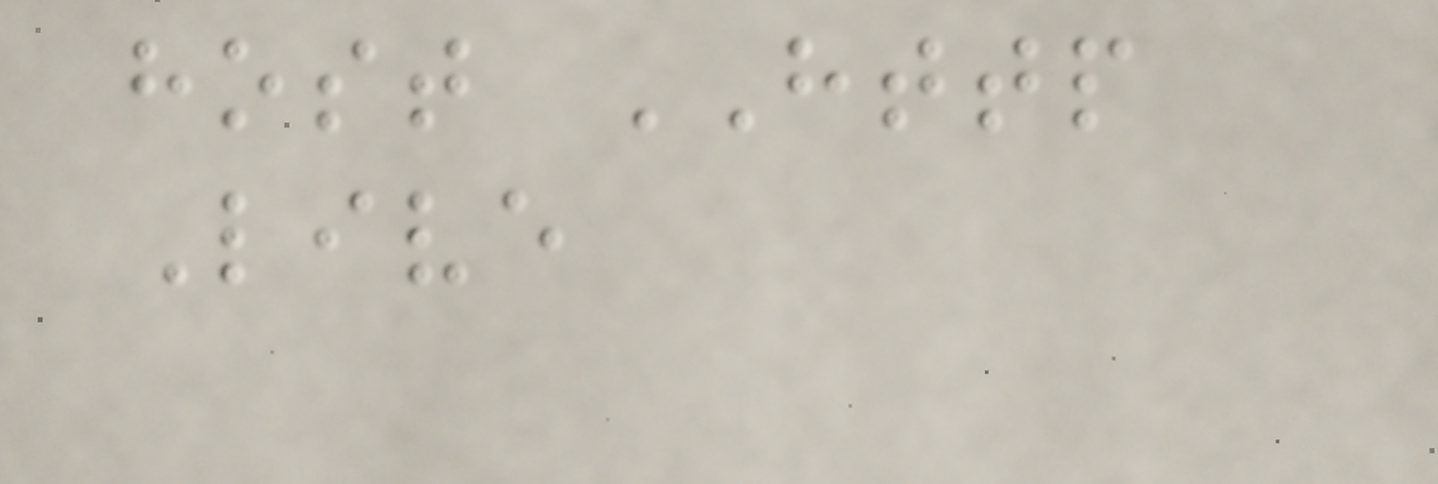host HTTP
Live
